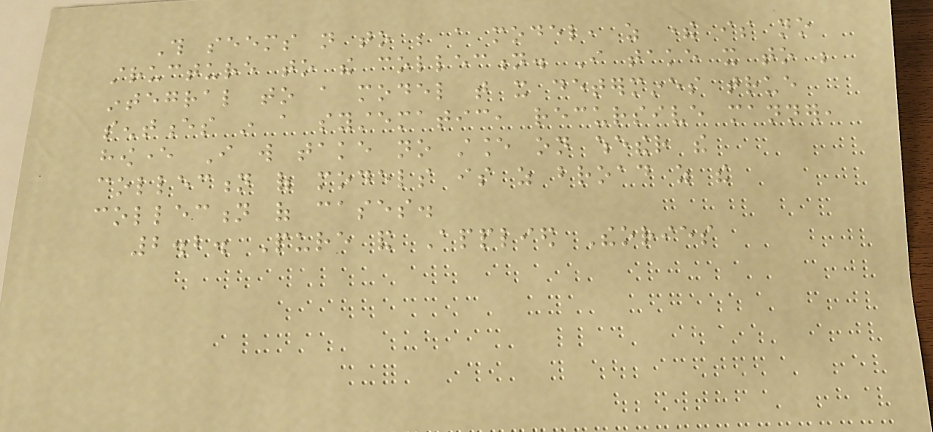This seems not to be a model, as there is no
structure to the collection. I take it to be
integral to a model that it determines true
sentences in a systematic, recursive manner,
however I will take no stance on whether the
collection of models is as broad as the
collection of cases.
2.2. Pure and Applied Theories
